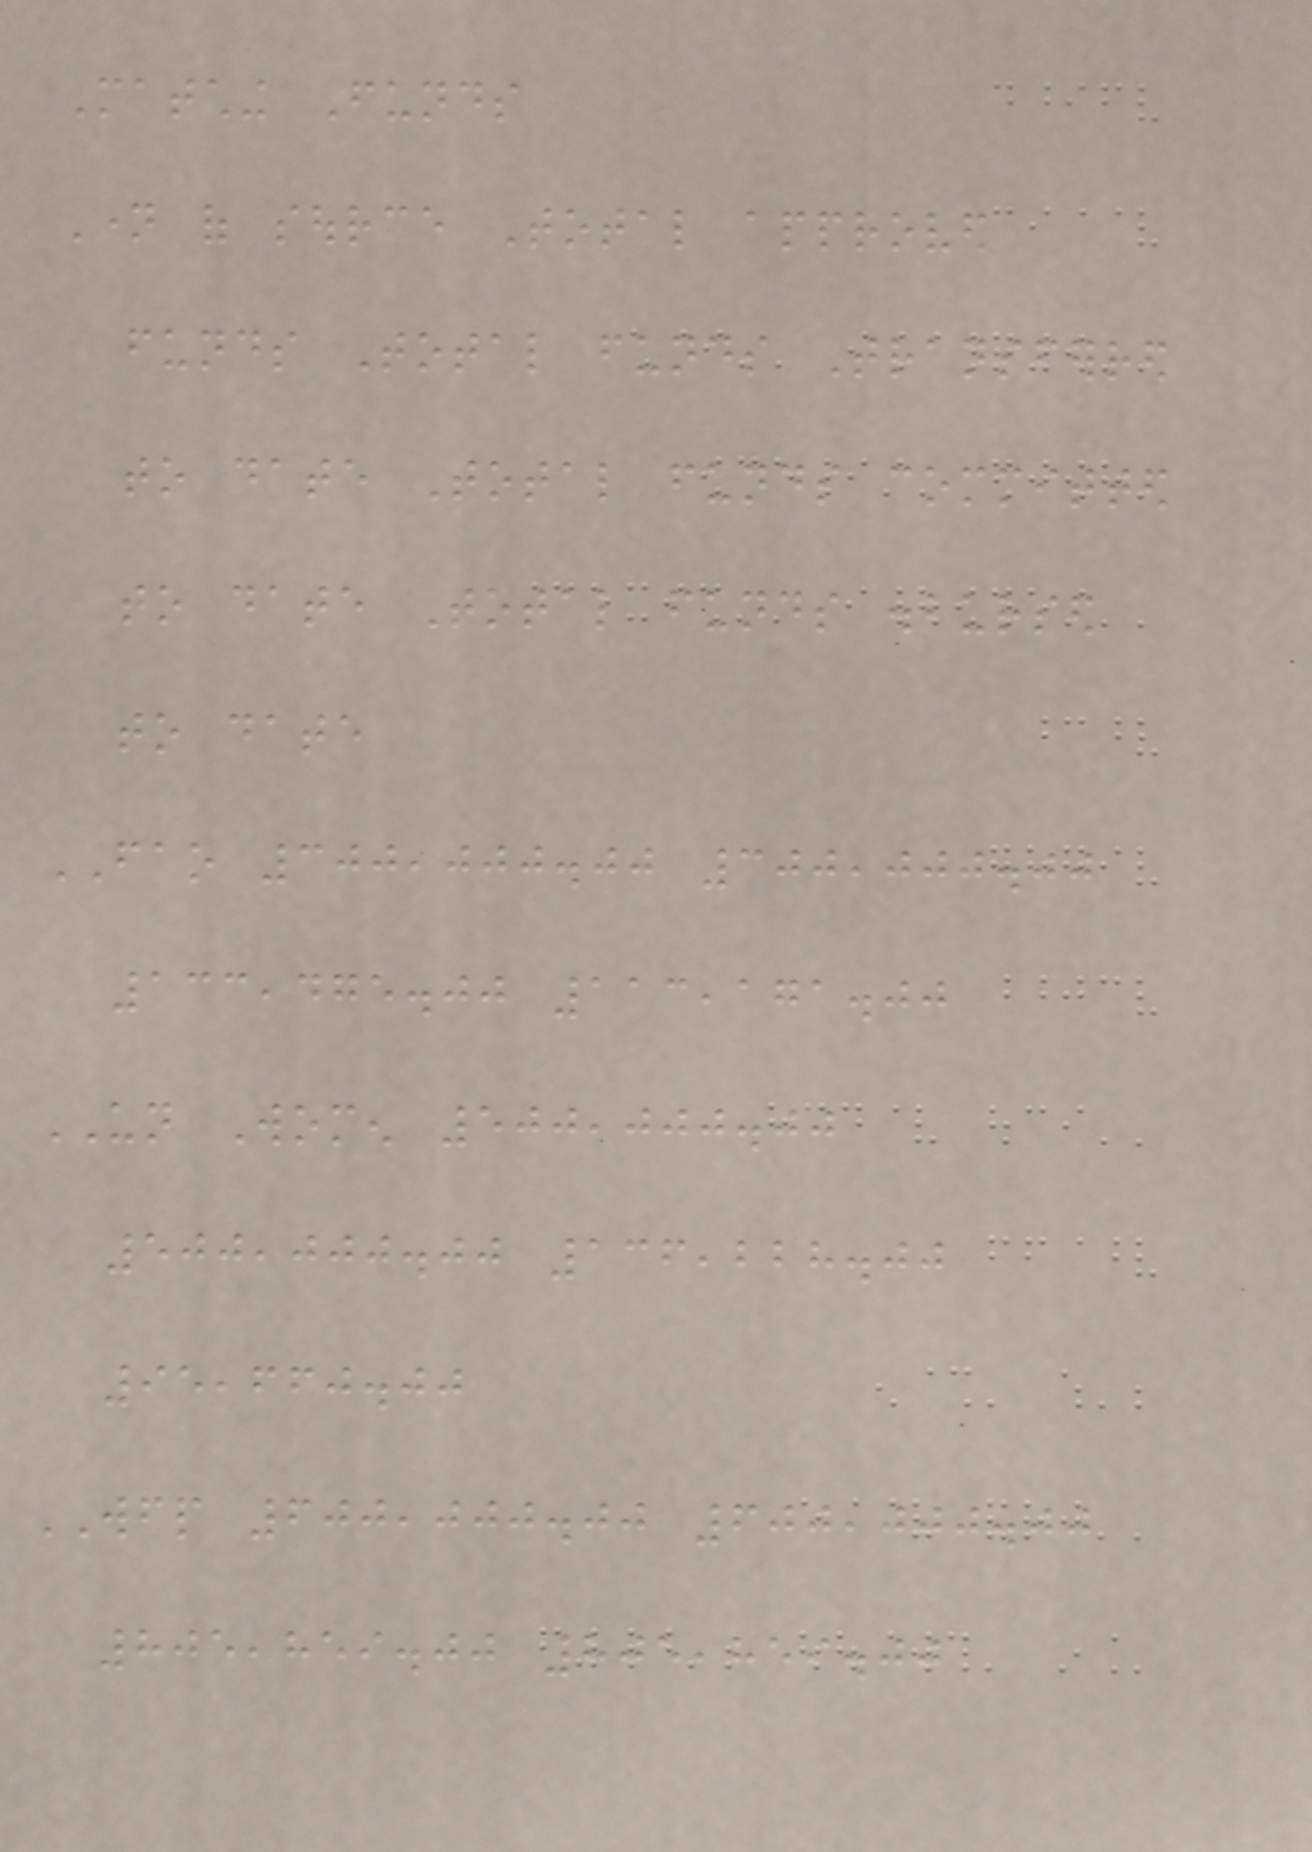Matching Funds
Name of source Total approved
funds Total funds Transferred
to date Total funds committed
to date Total funds disbursed
to date
FAO 300,000.00 300,000.00
133,475.00 113,171.00
UN Women 500,000.00
500,000.00 136,228.00
95,660.00
WFP 600,000.00 600,000.00
805,859.00 805,859.00
